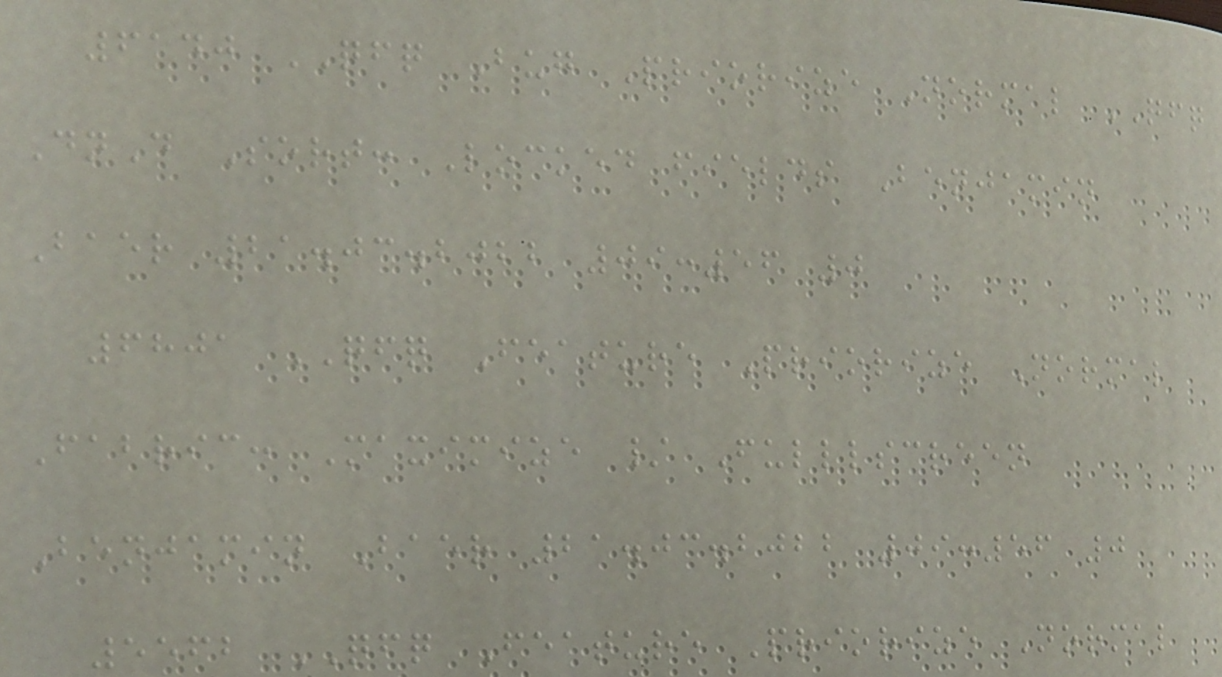6140 QFQ Bug Priorize Normal QFQ
DnD Sort: Locked fields Benjamin
Baer 21.03.2022 09:56 0
6801 QFQ Feature Priorize Normal
Fabric: Maximize / Fulllscreen
Benjamin Baer 21.03.2022 09:56 0
5562 QFQ Feature Priorize Normal
